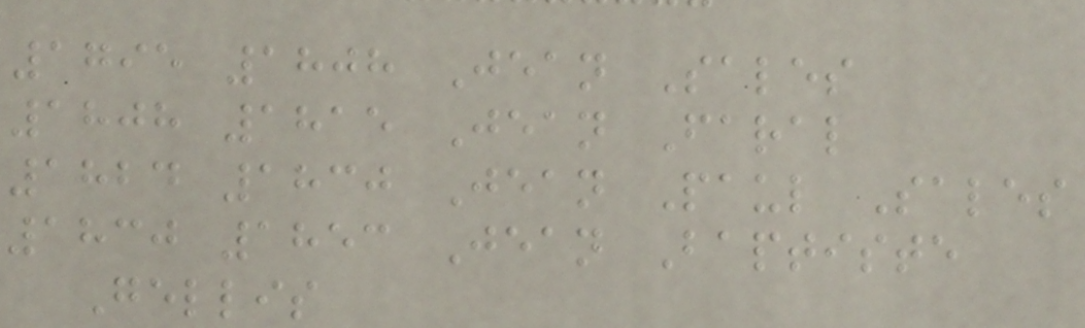1795 1808 Jean Sales
1808 1815 Jean Faral
1824 1830 Jean Paul Sales
1830 1853 Jean Baptiste
Gellis
